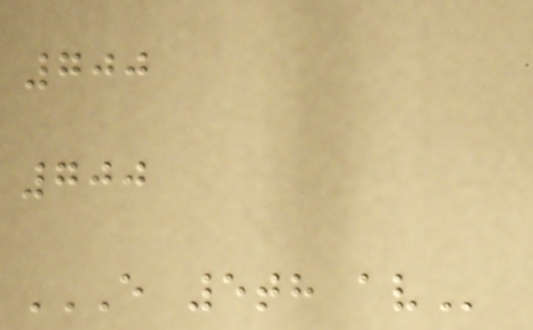700
700
E 5TH AV
